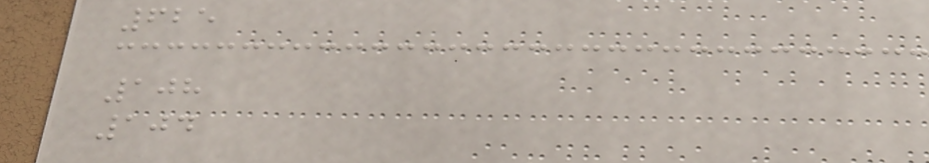625
108
104
